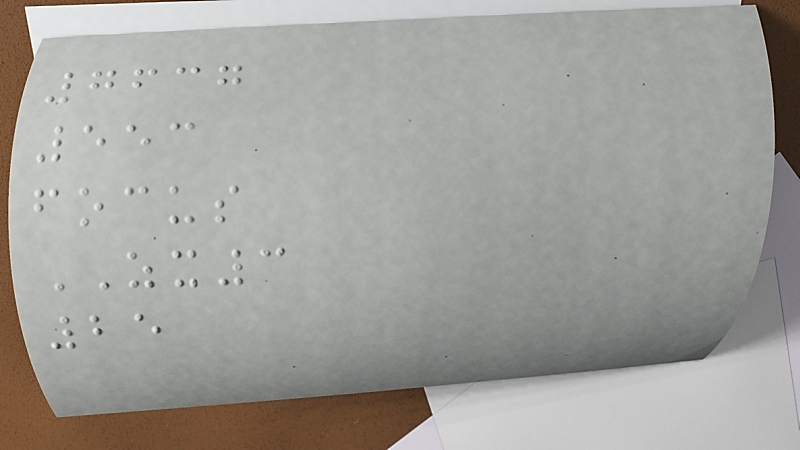7637
553
focus
ZX3
25
